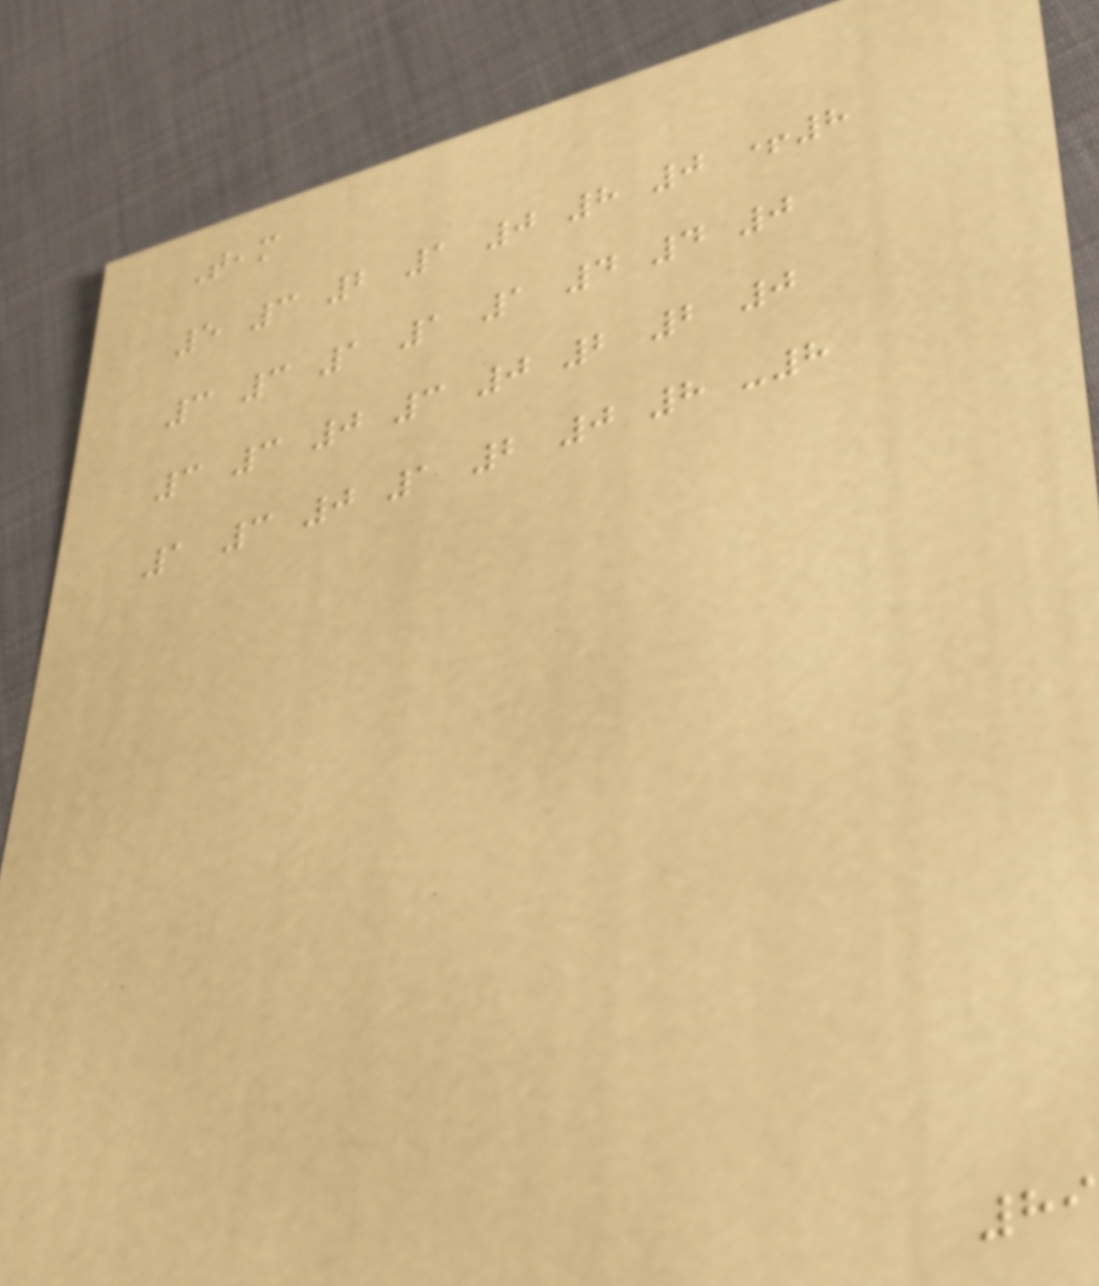Team
5 3 2 1 0 8 0 +8
3 3 1 1 1 4 4 0
3 3 0 3 0 2 2 0
1 3 0 1 2 0 8 -8
89
